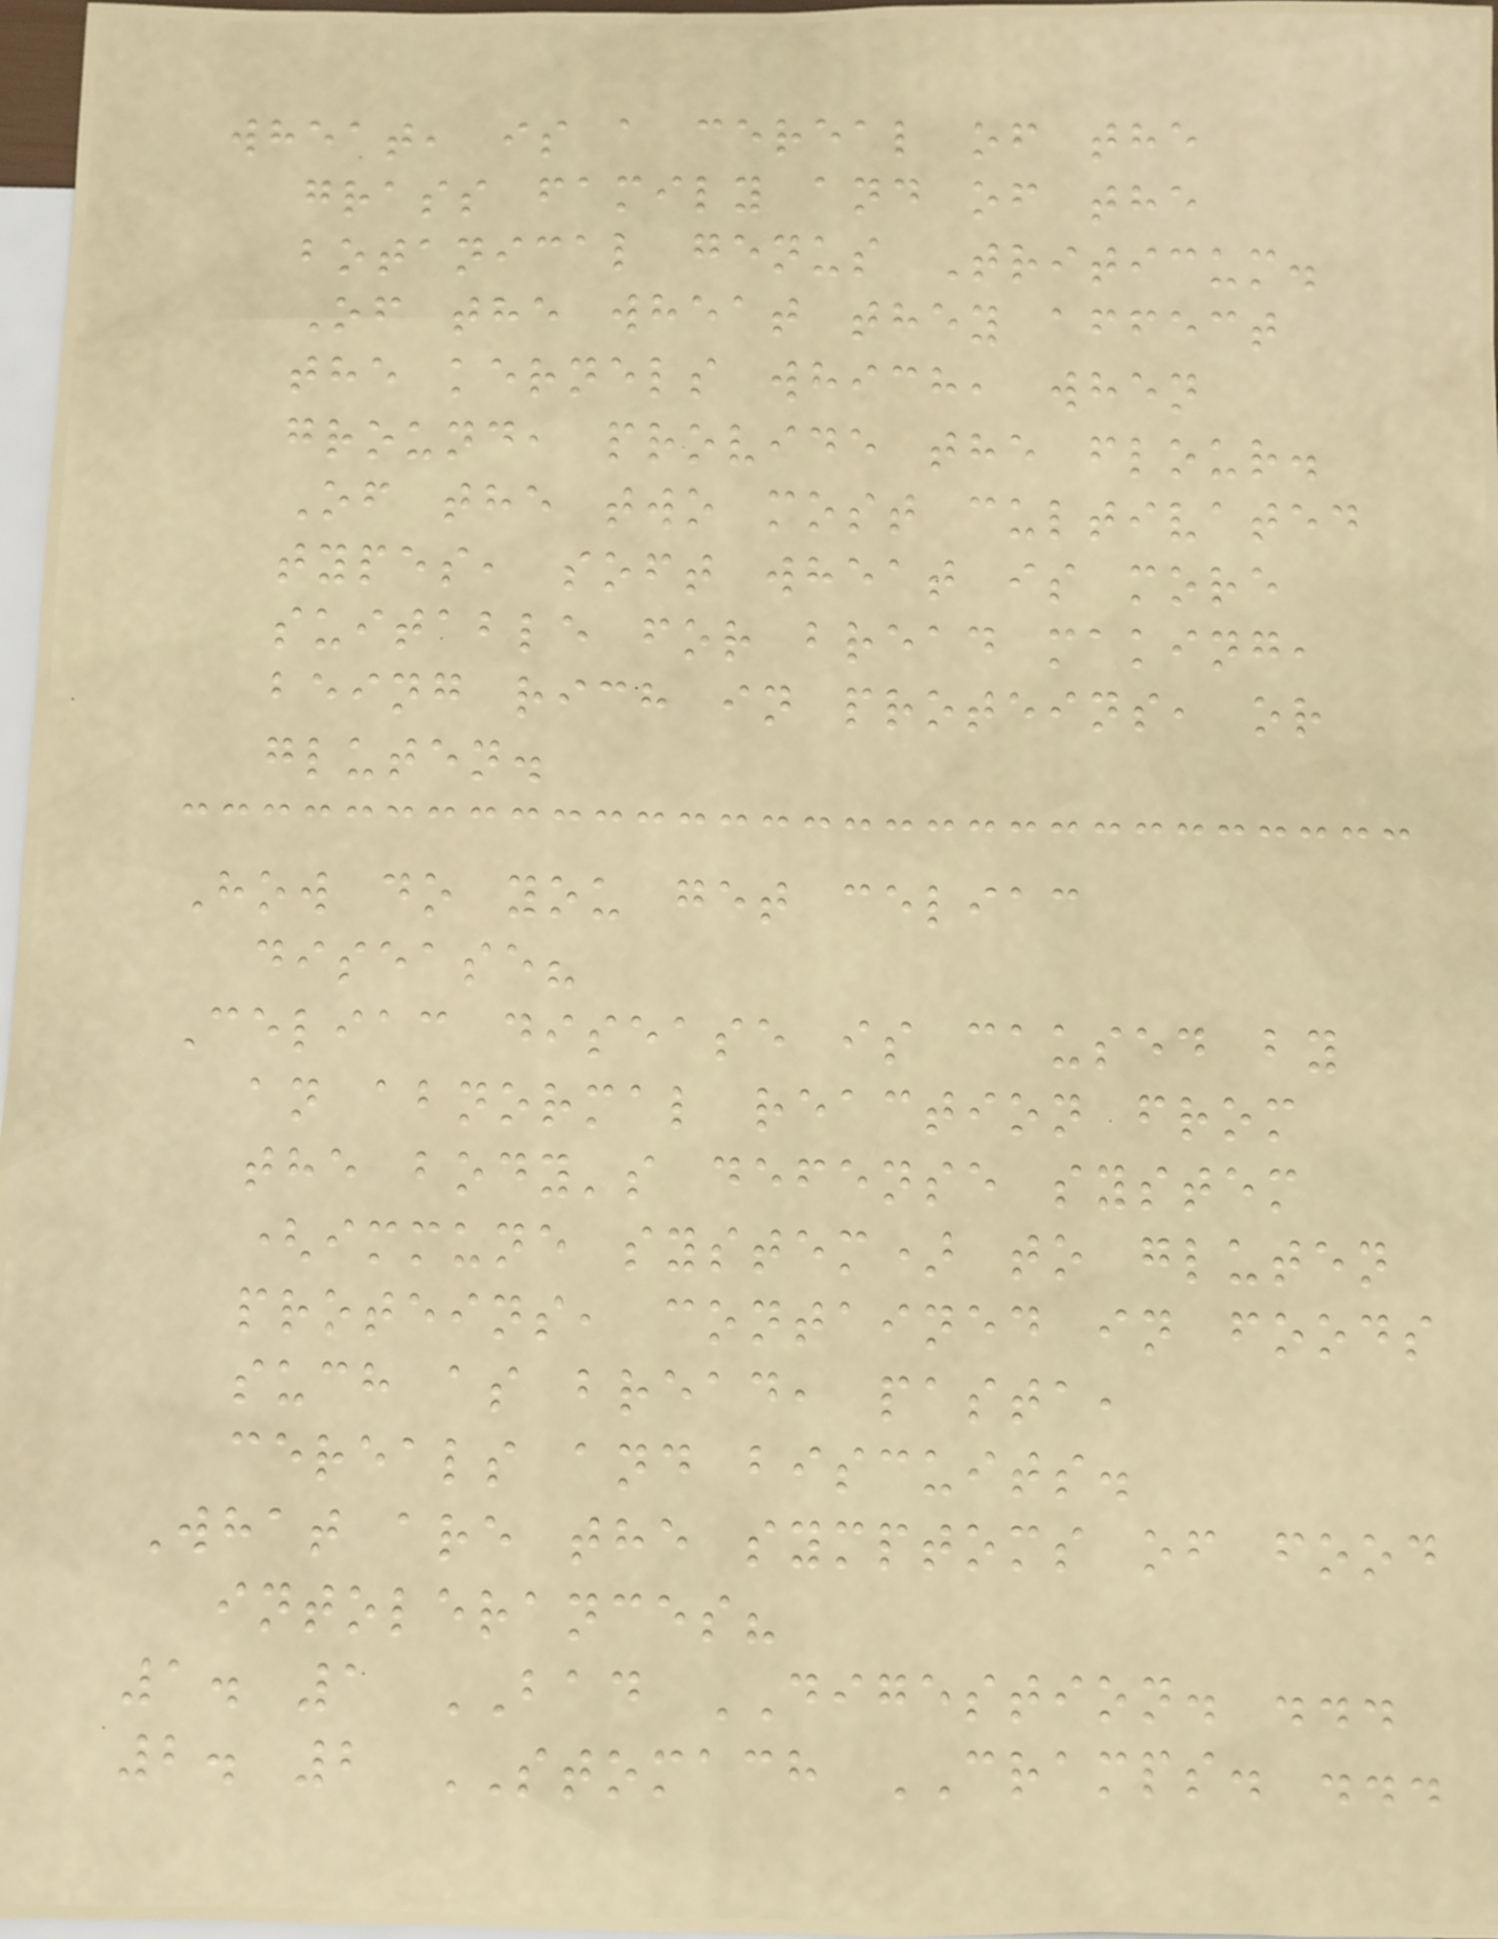wheat, is a cereal of the
grass family and of the
botanical genus Triticum.
Of the wheat they affect
the kernels which, when
ground, provide the flour.
Of the two most cultivated
types, soft wheat is more
suitable for bread making,
being rich in proteins, or
gluten.
How do you get celiac
disease?
Celiac disease is caused by
an abnormal reaction from
the body's defense system
(immune system) to gluten
proteins, contained in foods
such as bread, pasta,
cereals and biscuits.
What are the symptoms of food
intolerances?
1. 1 BAD DIGESTION. ...
2. 2 STOMACH CRAMPS. ...
